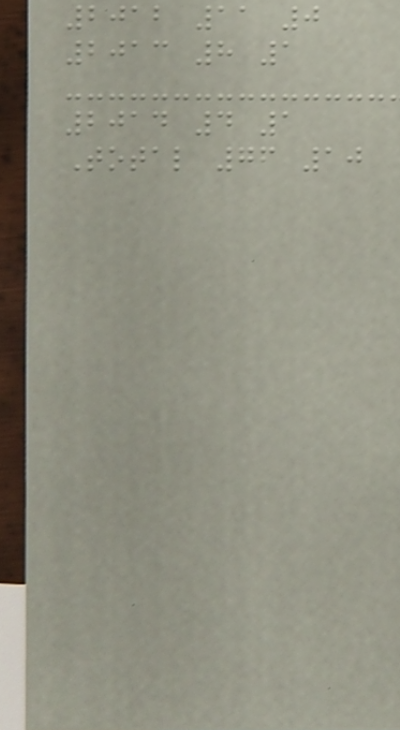2012 11 0
2013 8 1
2014 4 1
Total 76 10
